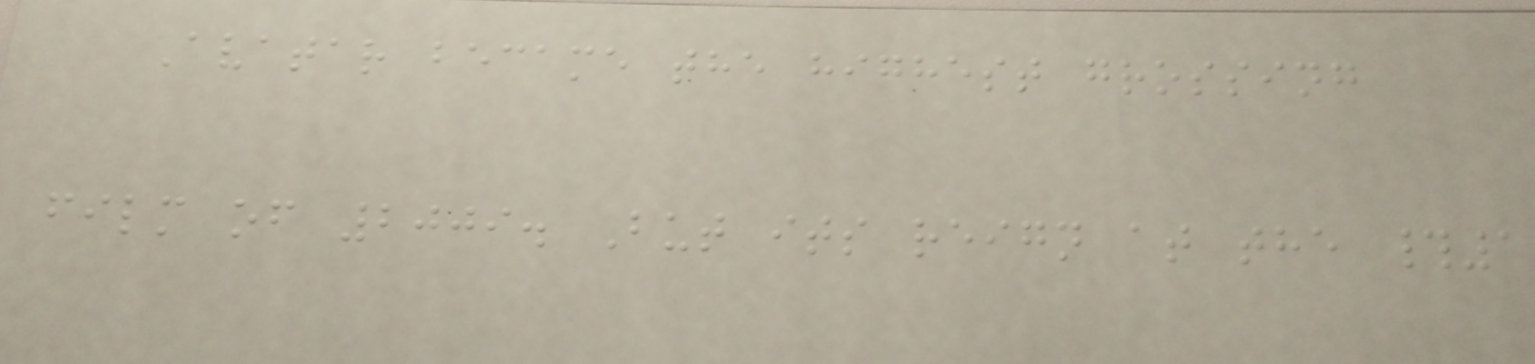Avatar became the highest grossing
film of 2009. But its reign at the #1
